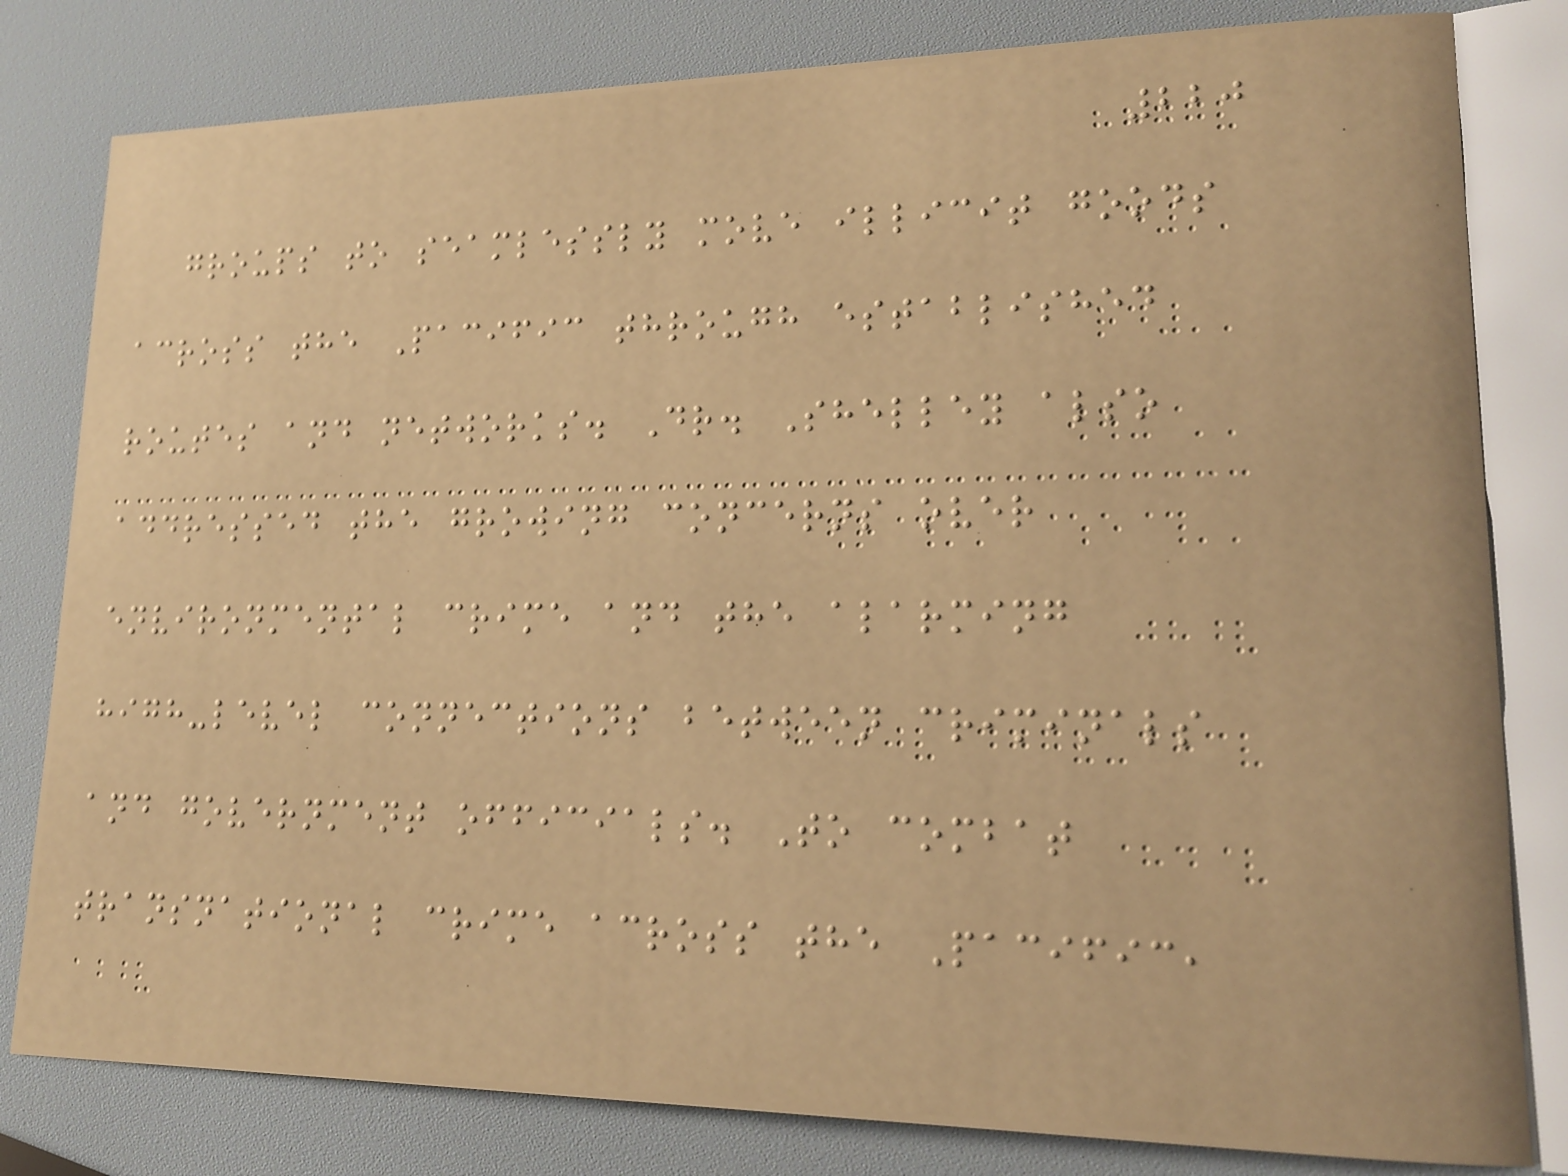220
groups to seamlessly move illicit goods
across the Pacific through established
routes and networks. Dr. Shelley also
addressed the growing concerns over
environmental crime and the alarming
high-level connections between criminals
and government officials. To combat
transnational crime across the Pacific,
